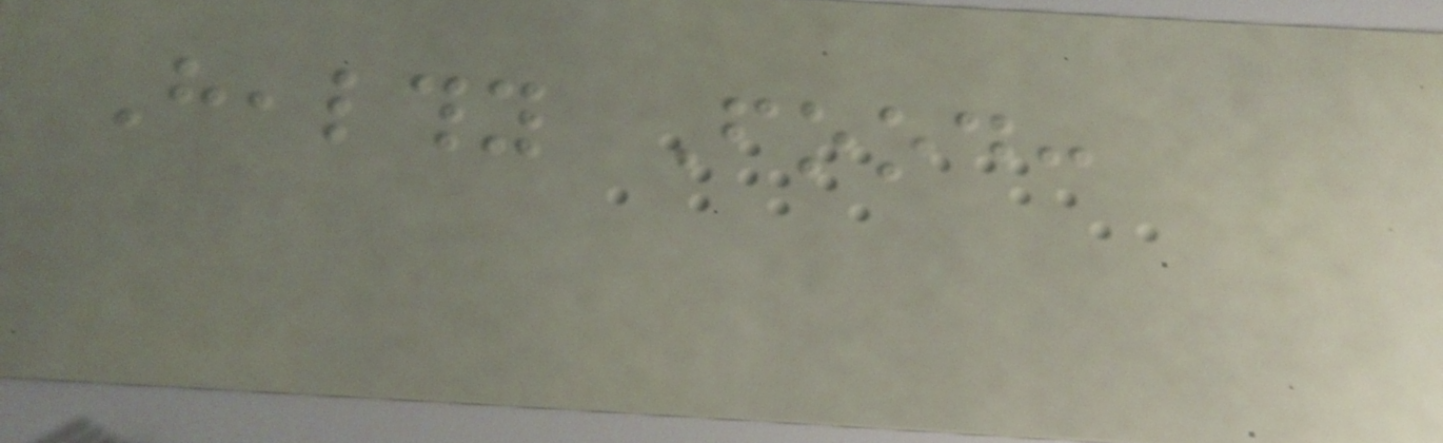Healthy Food:
